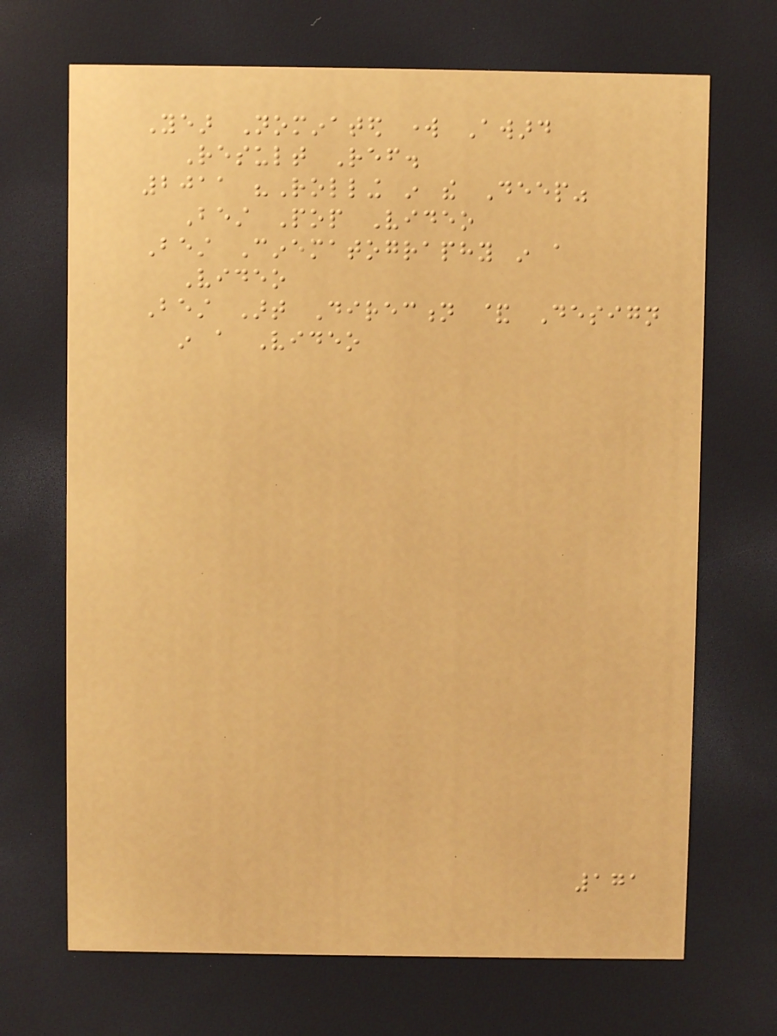Year Nominated work Award
Result Ref.
2011 "Rolling in the Deep"
Best Pop Video
Best Cinematography in a
Video
Best Art Direction & Design
in a Video
171
